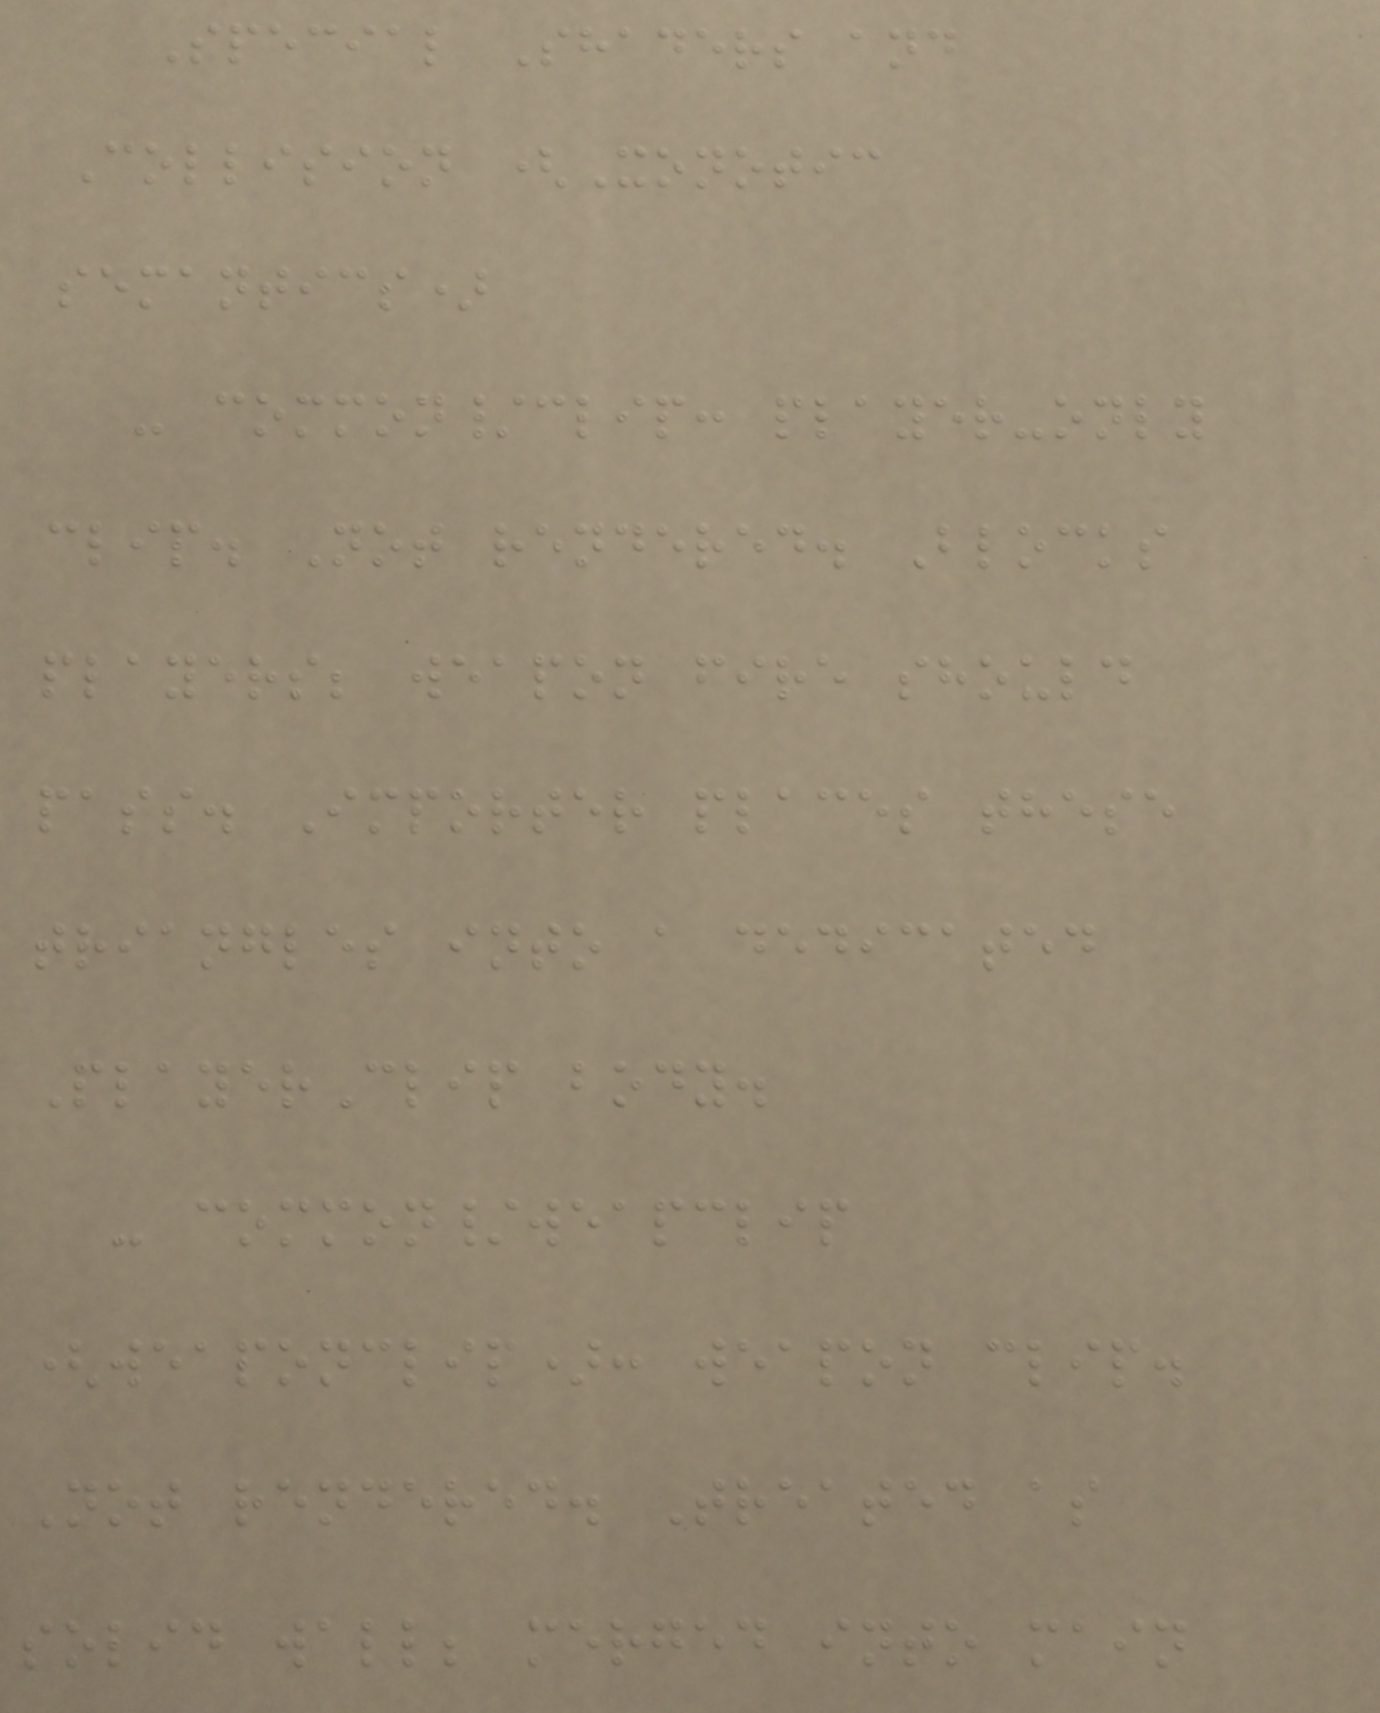Special Shaders and
Collision (Xonotic
semantics)
- common/clip: player-only
clip. Not rendered. Blocks
players; weapon fire should
pass. Importer places these
triangles into a dedicated
PlayerClip body.
- common/weapclip
(weaponclip): weapon clip.
Not rendered. Treated as
solid wall; merged into main
